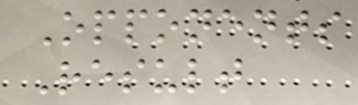Opponents
Result
